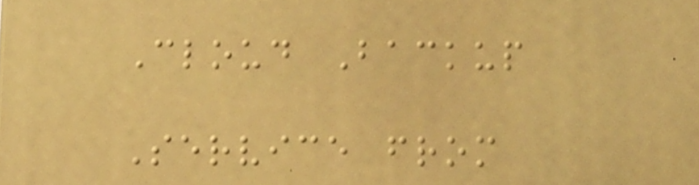Cloud Backup
Service from
